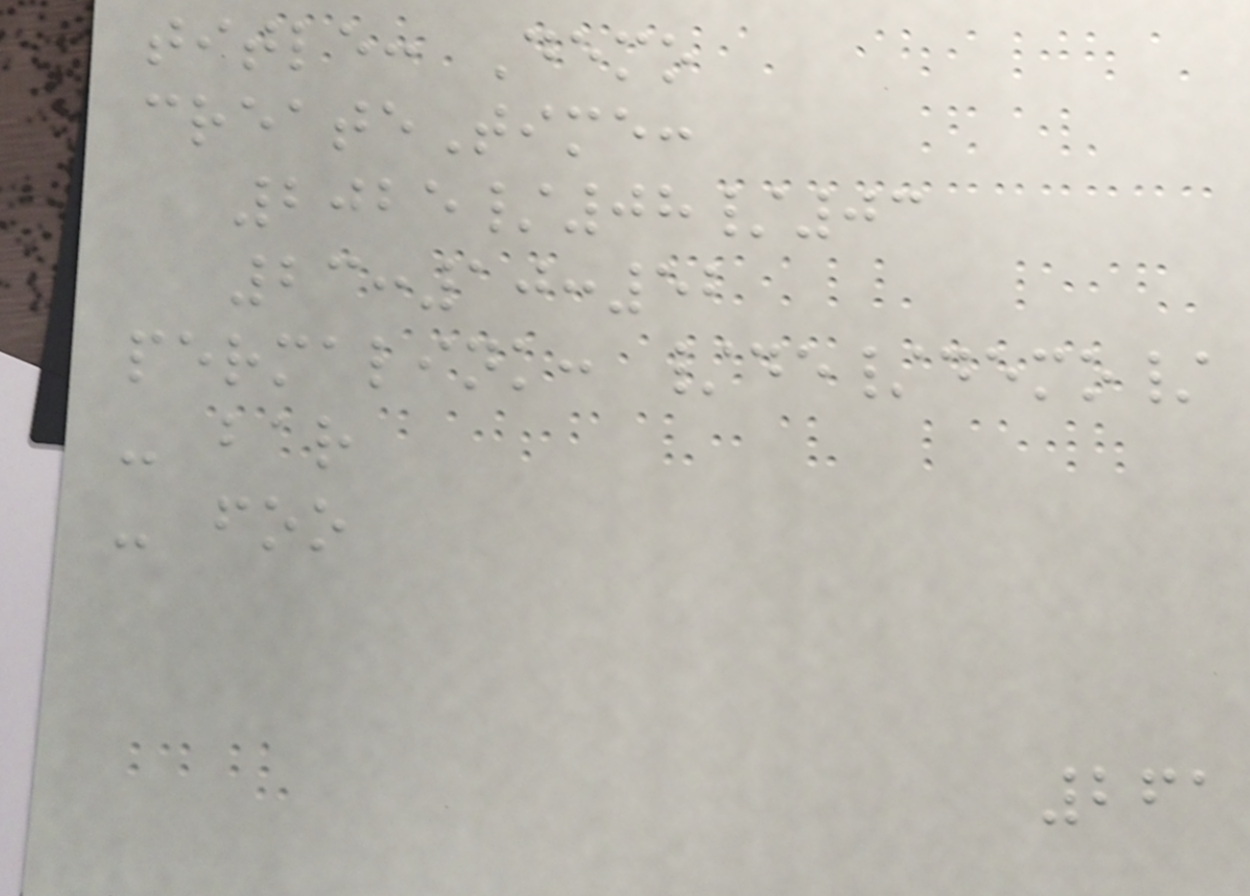title: Demo
createTime:
2025/08/03
23:10:52
permalink: /de/demo/
- bar
- foo
261
